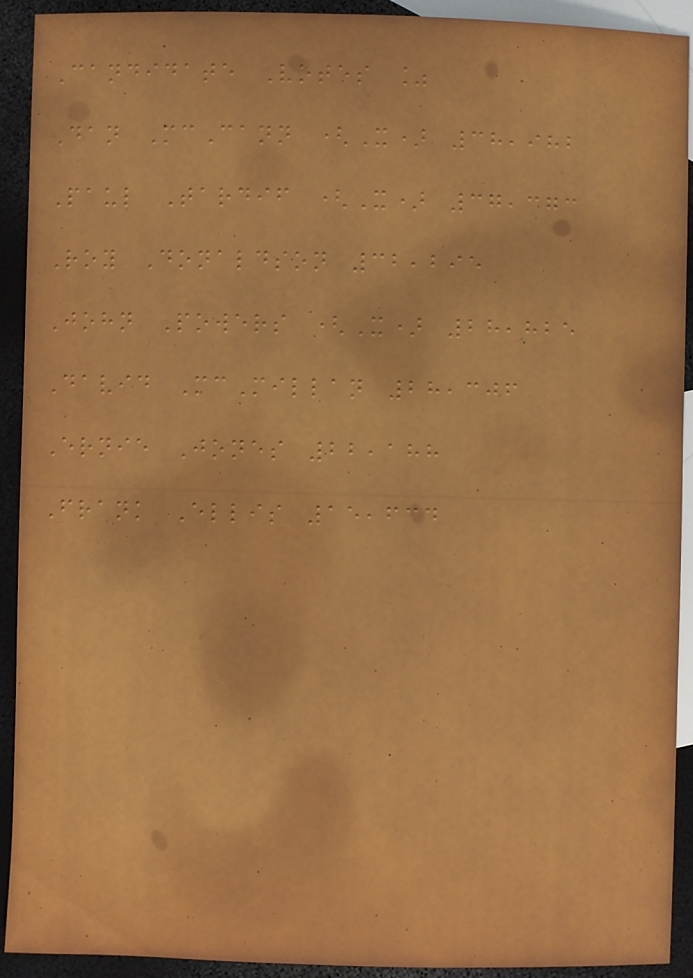Candidate Votes %
Dan McCann (X) 38,982
Paul Tardif (X) 37,373
Roy Donaldson 32,295
John Powers (X) 28,825
David McMillan 28,306
Ernie Jones 22,188
Frank Ellis 15,634
